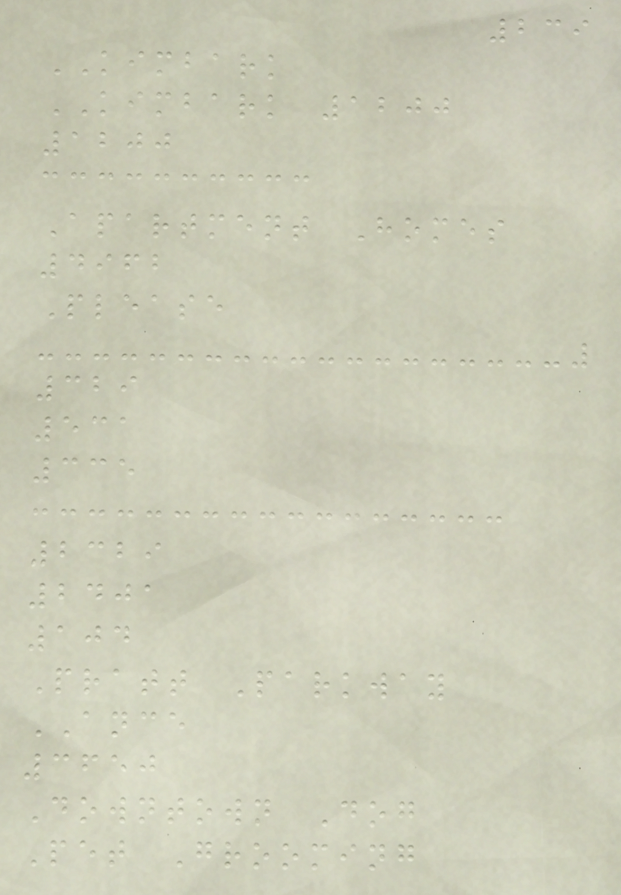239
KIMBARK
KIMBARK 1200
1200
Apartment Homes
4962
Please
329
531
335
2329
2401
104
Pratt Parkway
ANCE
3650
Downtown Dog
Pet Grooming
